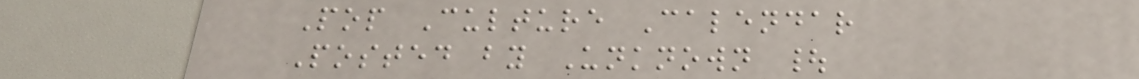Pop Culture Calendar
Posted by Unknown |
